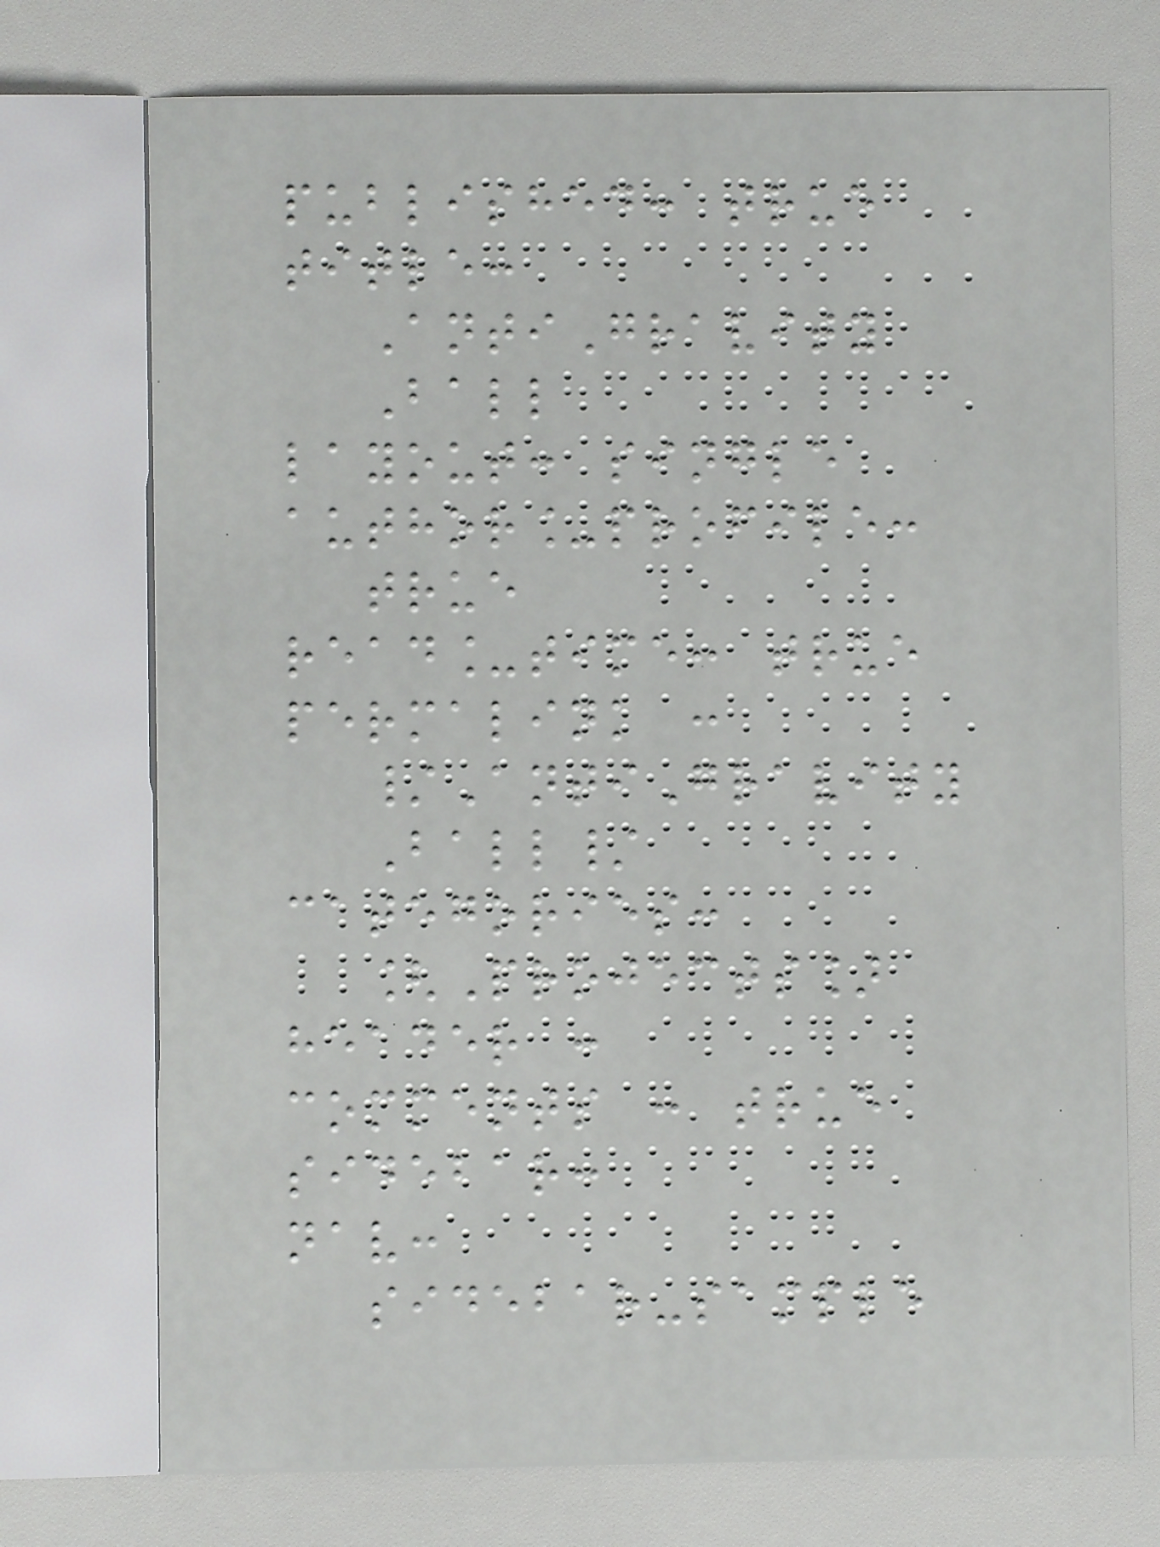published: true
title:
AntiGravity
Ball
layout: single
author_profile:
true
read_time: true
permalink :
/AntiGravity
Ball/
categories:
[Projects]
header :
comments : true
sidebar:
nav:
sidebar-sample
